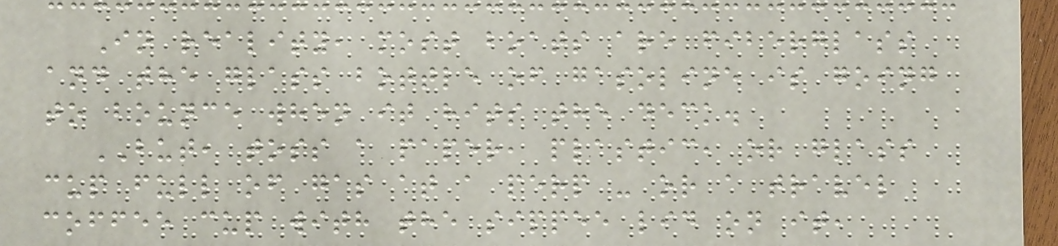In reality, most boats are fiberglass
and the glass bottle of gasoline is going
to bounce when it hits the deck.
BUT, toss a paper, plastic, or glass
cup full of gas at a perp - or a travel
coffee cup with the sippee lid on it,
